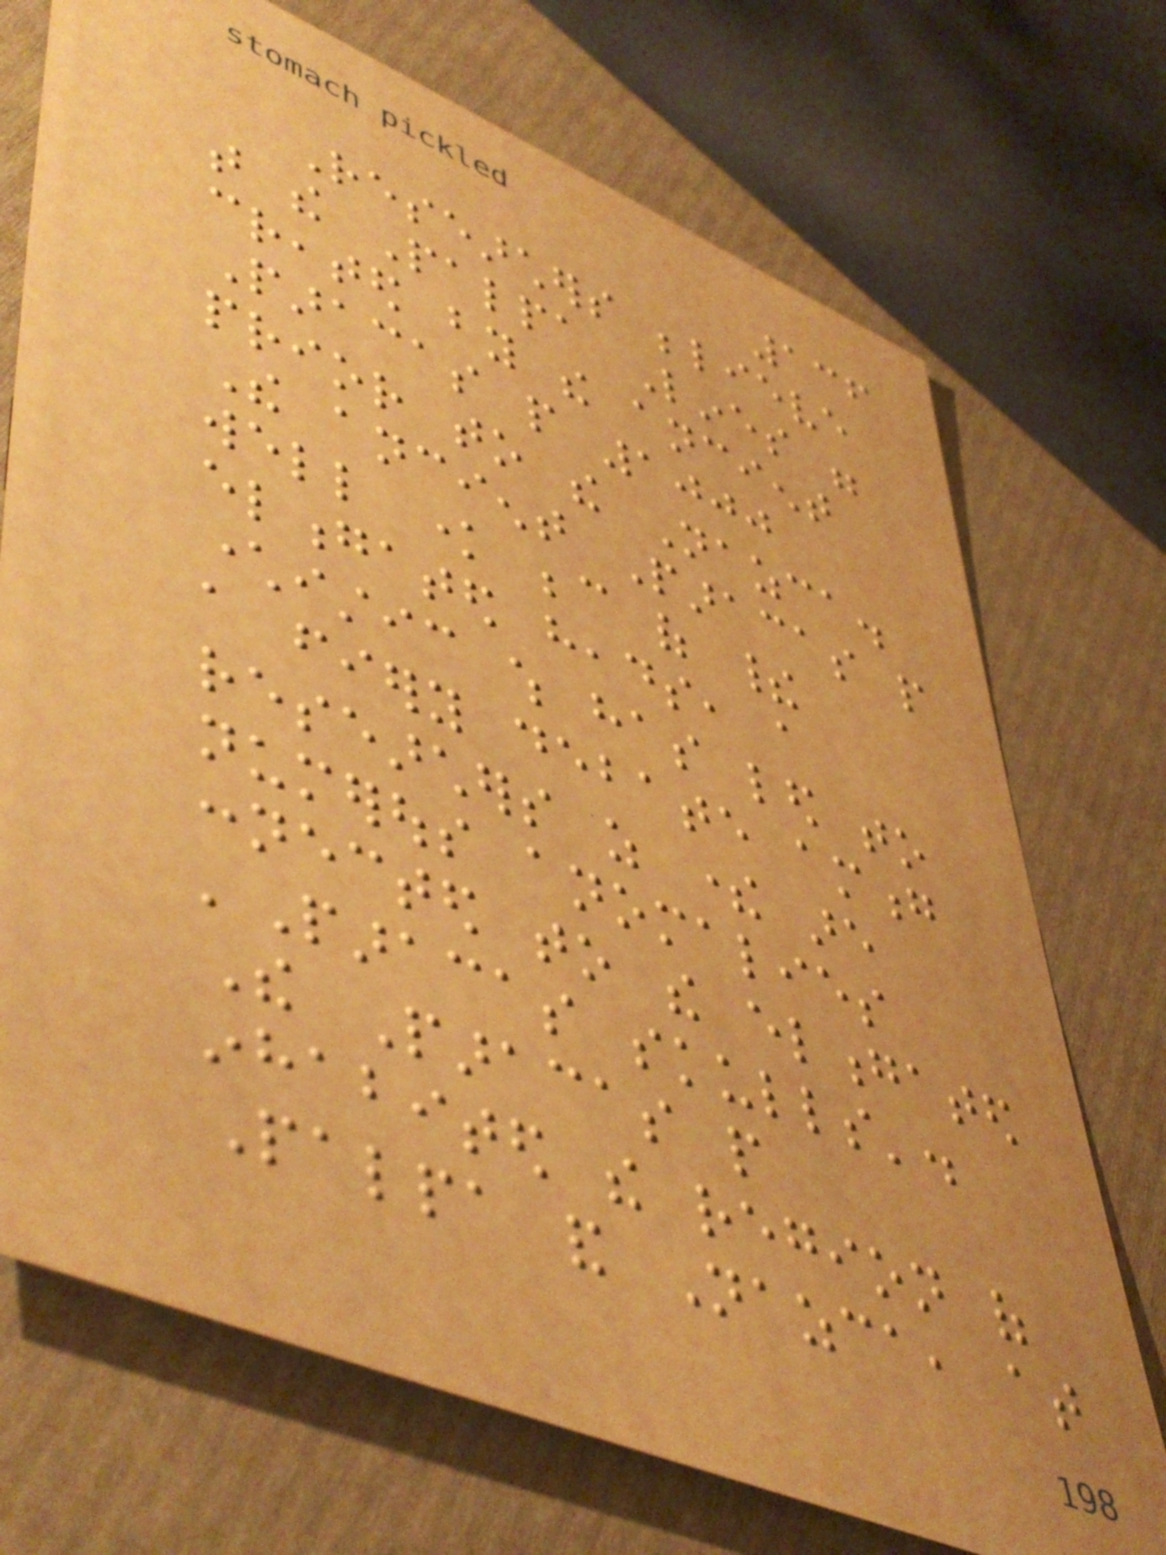136
Researchers believe
that the Palpa Lines were
created by the ancient
Paracas people 1000
prior to the Nazca.
The ancient Paracas people
well know because of their
elongated heads, a
characteristic which has led to
a fiery debate among
researchers as there are
numerous anomalies
connected to the elongated
'Paracas skulls'.
The Paracas people
inhabited the region of
Palpa and Nazca, at
